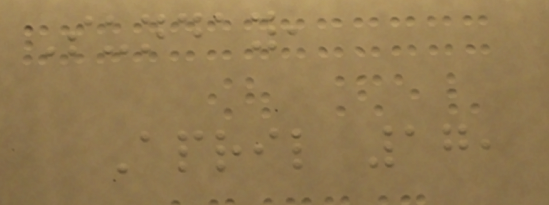Sunday,
April 17,
